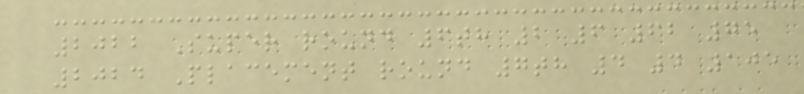2022 Super round 6th 2 6 62 75
2024 Placement round 7th 4 4 105
